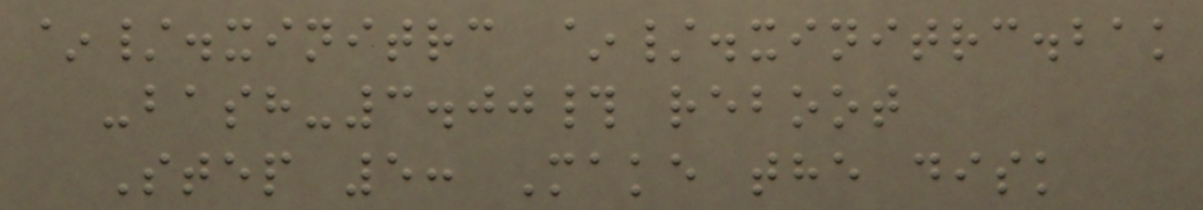~/.xinitrc ~/.xinitrc.bak
-bash-3.00# reboot
Step 5: Make the disk
